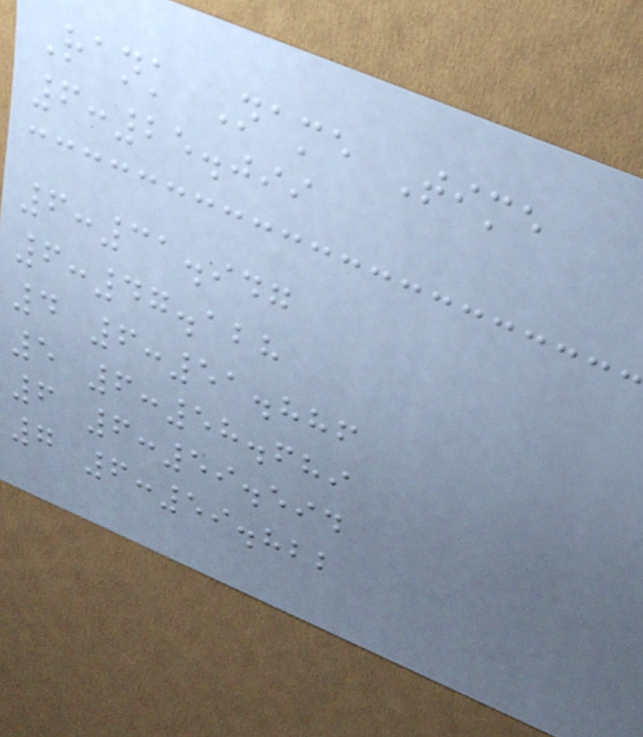Rank Name Time
6:25.099
6:31.947
6:47.128
4 6:51.886
5 6:58.689
6 6:59.594
7 6:59.822
